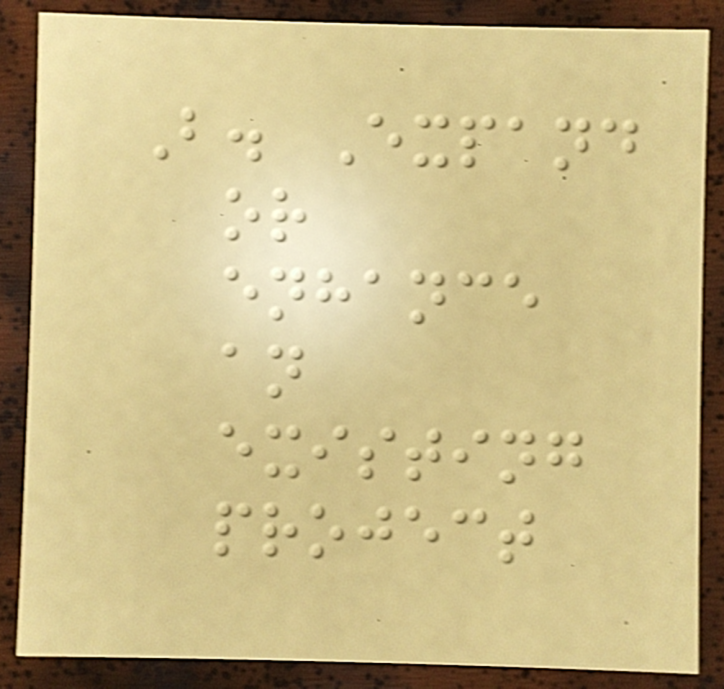B. Expand
or
enhance
an
existing
project
